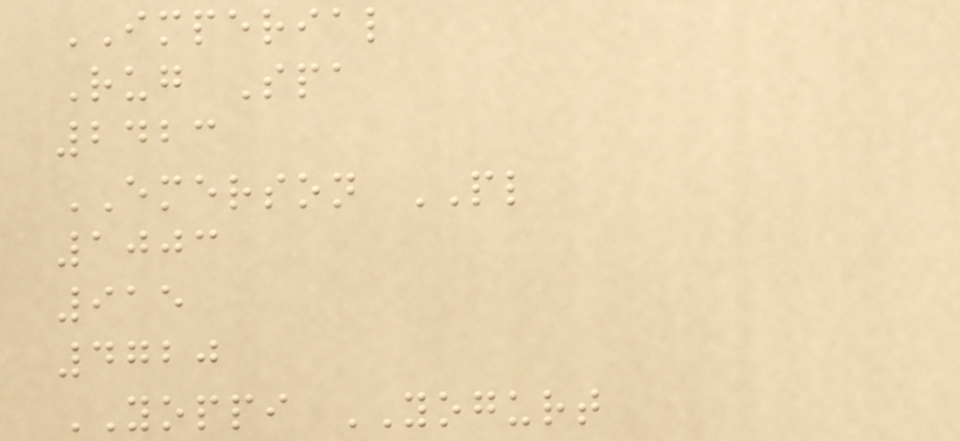IMPERIAL
Rug Spa
2423
EMERSON PL
1003
915
4720
YOPPI YOGURT
